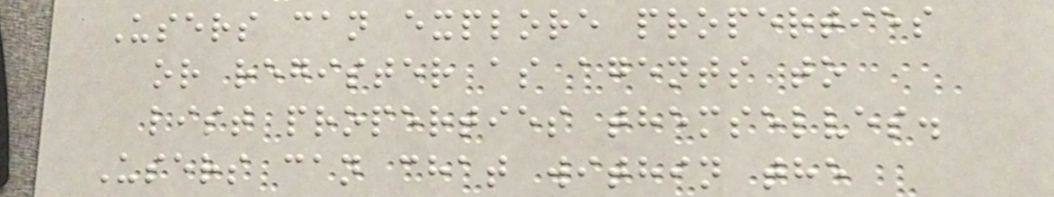Users can explore properties
or register as agents to
list properties themselves.
Users can chat within the
